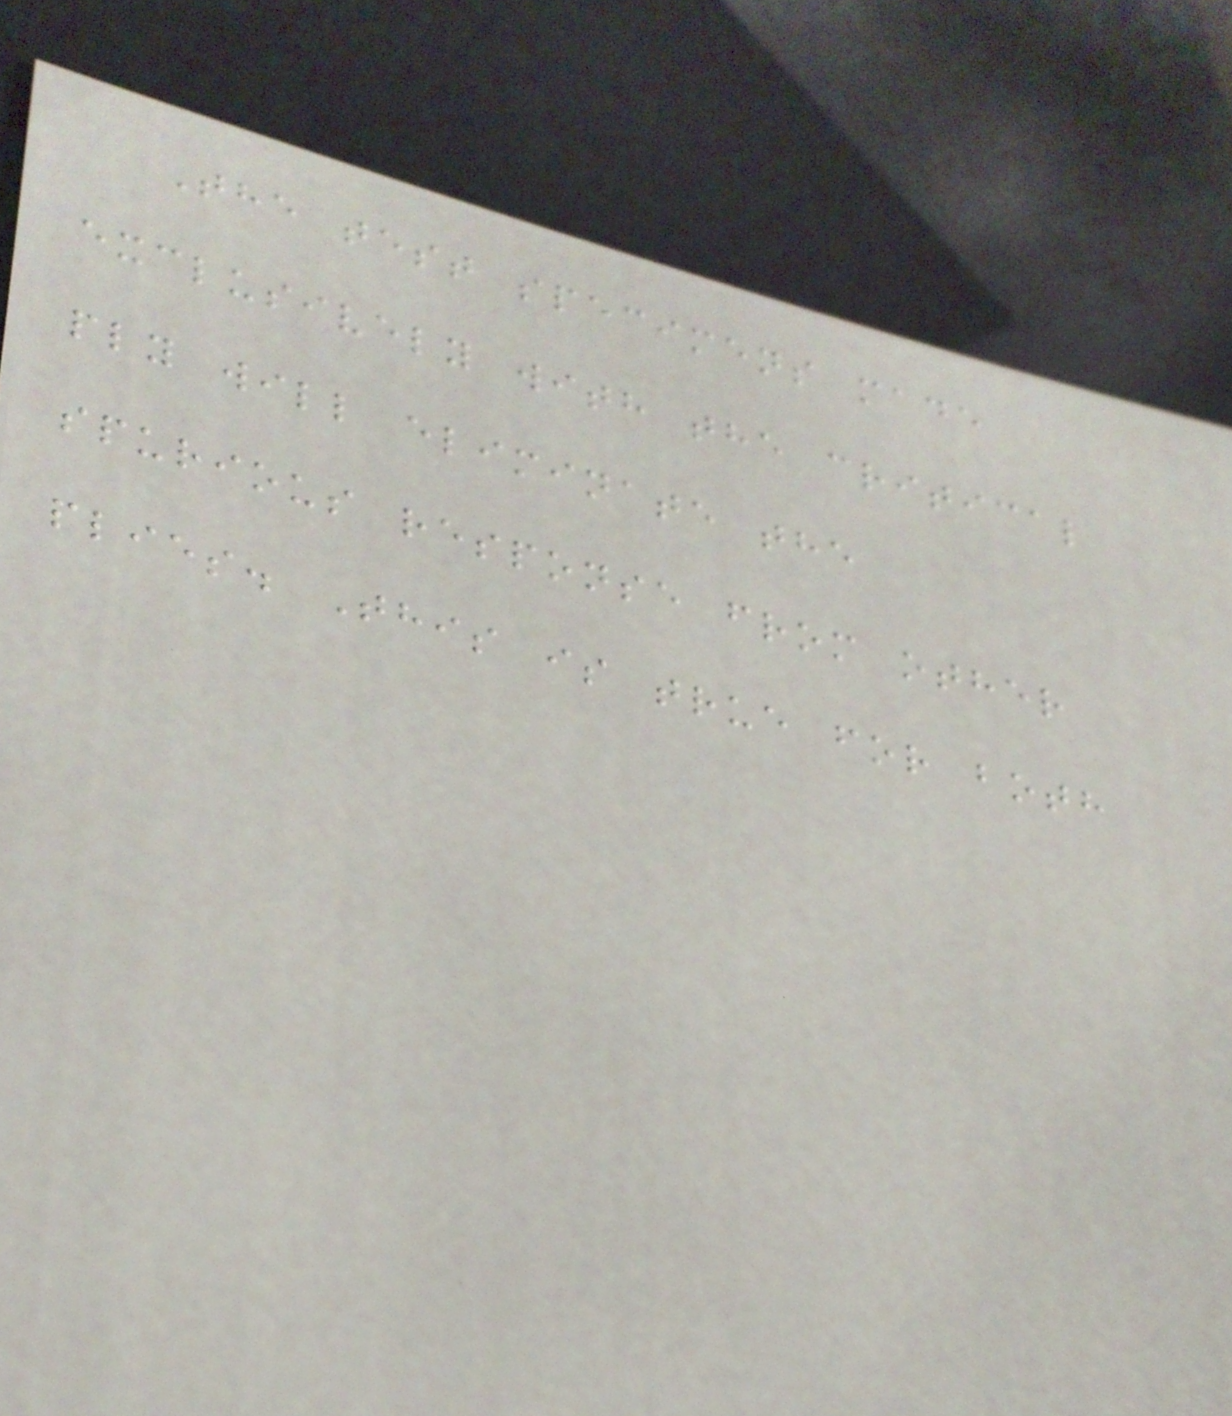The test specimens made
exclusively with the critical
ply will eliminate the
spurious response from other
plies. This is true for both
